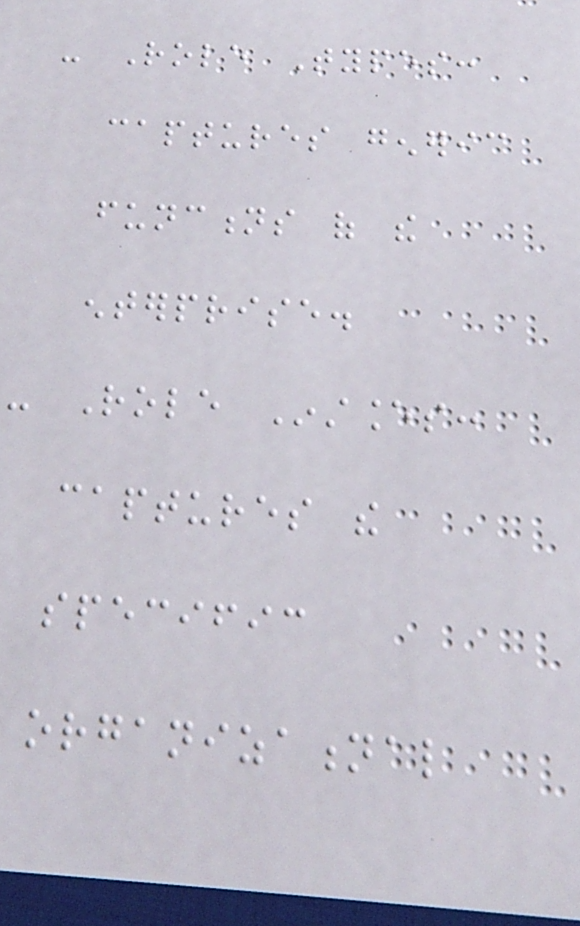- Role Types:
captures generic
functions of the
enterprise.
- Role Instances:
captures the
specific
organizational
